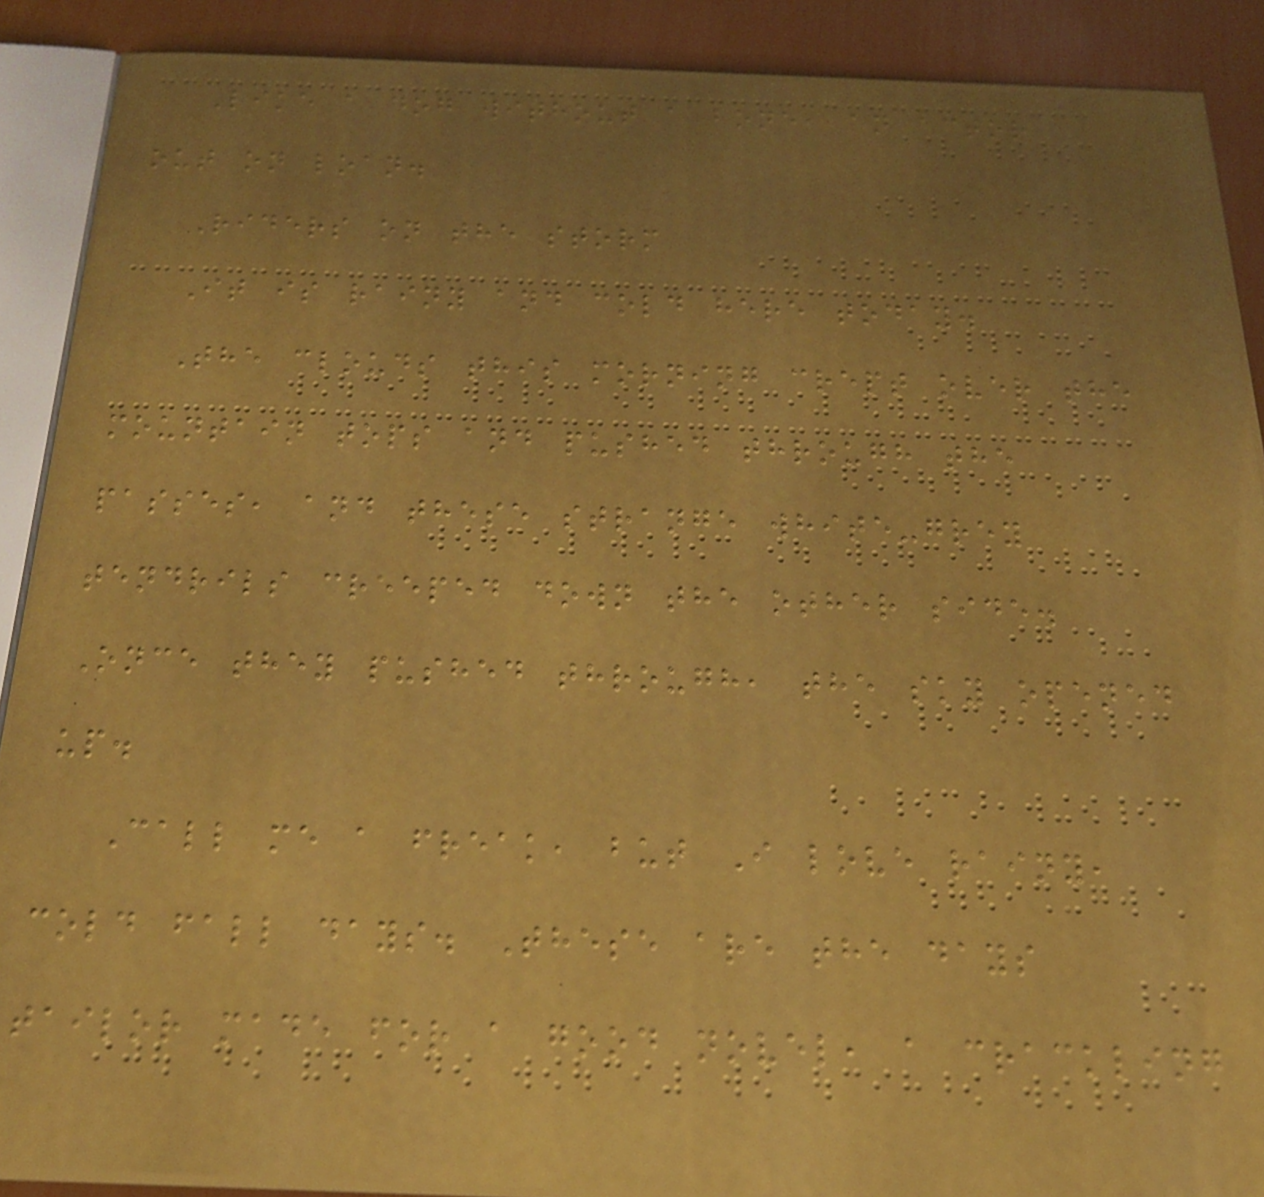Like a dog without a bone, an actor
out on loan.
Riders on the storm
It is rainy and cold here today.
The clouds this morning crept over the
mountain tops and pushed through the
passes, and these strange white-grey
tendrils creeped down the other side.
Once they pushed through, the sky opened
up.
Call me a freak, but I love rainy,
cold fall days. These are the days
tailor made for a good novel, a crackling
